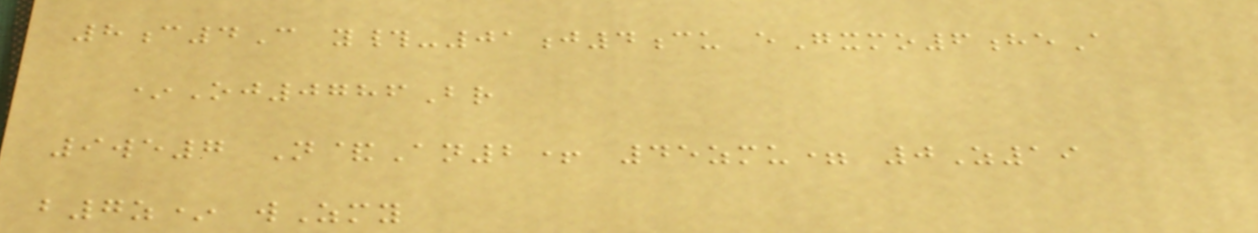8c4C y#-01j4cu eGxmo6heA
*Oj0786Br
9we7 N&An2+ 45zmu= 0Z19
b7z* wZmy
